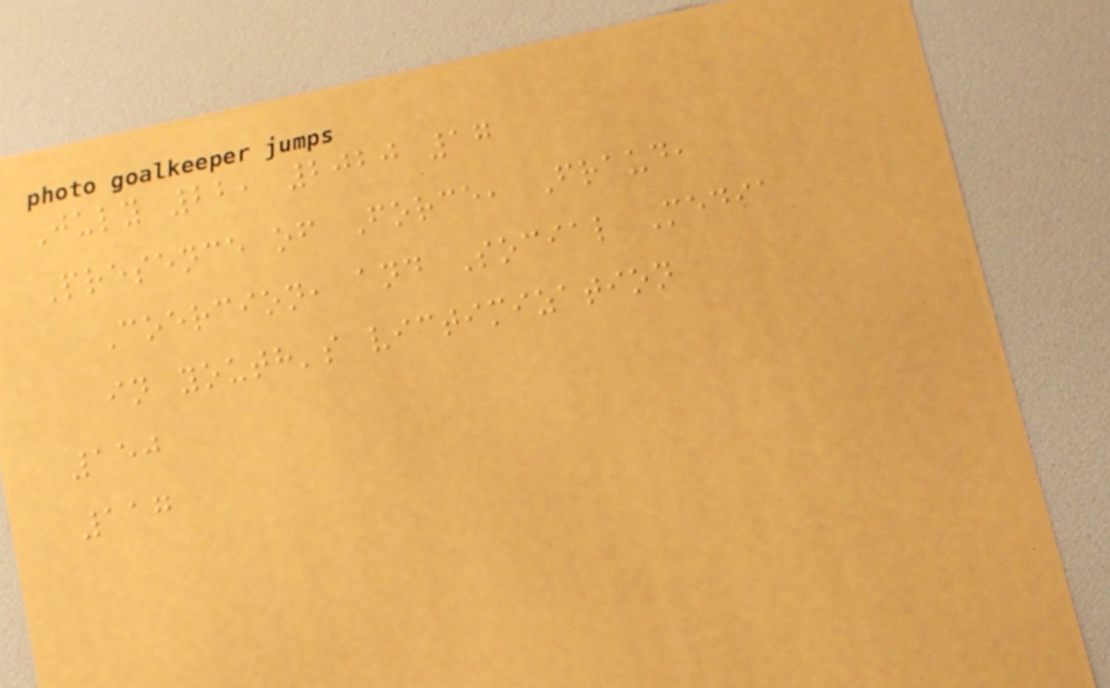July 22, 2020 17
Presence of Force, Fraud,
Coercion, and Social Media
in youth's victimization
150
117
